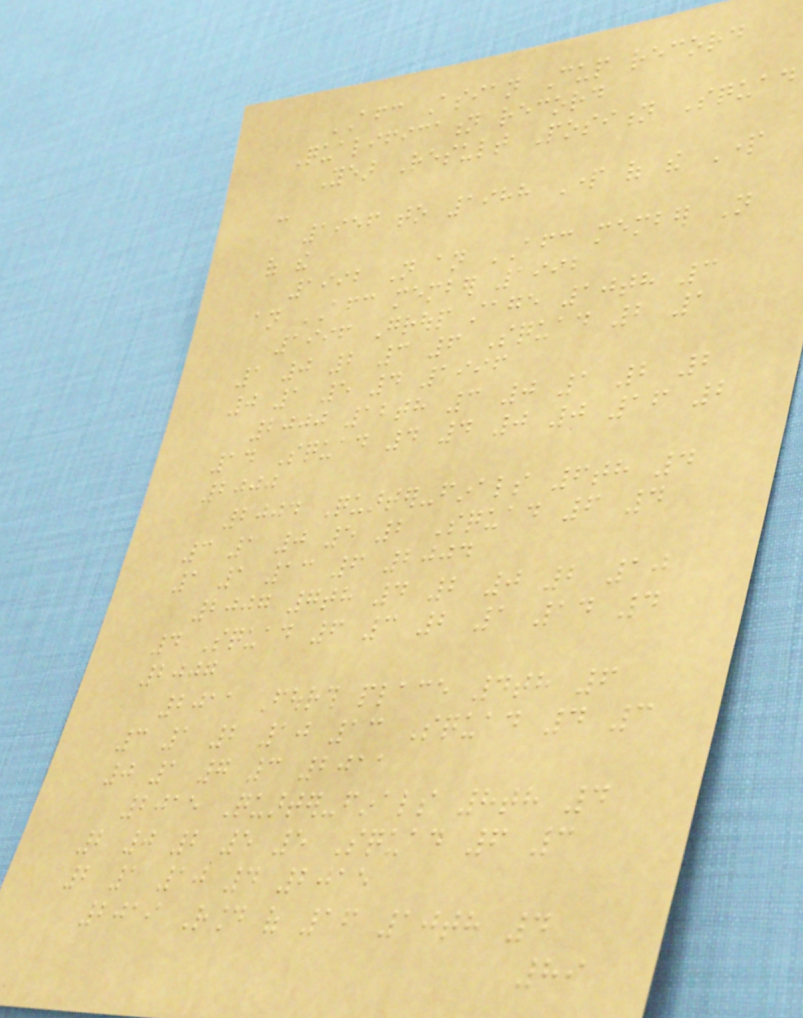AFC Asian Cup record
Qualification record
Year Result Position Squad
-
1956 to 1988 Part of the Part
of the
1992 Not an AFC member Not
an AFC member 1992
1996 Group stage 10th 3
1 0 2 3 6 Squad 2 1
0 1 5 4 1996
2000 12th 3 0 1 2 2
14 Squad 4 4 0 0 16 2
2000
2004 Quarter-finals 6th 4
3 1 0 5 2 Squad 6 4
1 1 13 6 2004
2007 7th 4 2 0 2 10
4 Squad 6 3 2 1 14 4
2007
2011 Fourth place 4th 6
3 1 2 10 13 Squad 4 3
0 1 7 3 2011
2015 Quarter-finals 8th 4
2 0 2 5 5 Squad 6 3
2 1 10 4 2015
2019 Round of 16 10th 4
89
